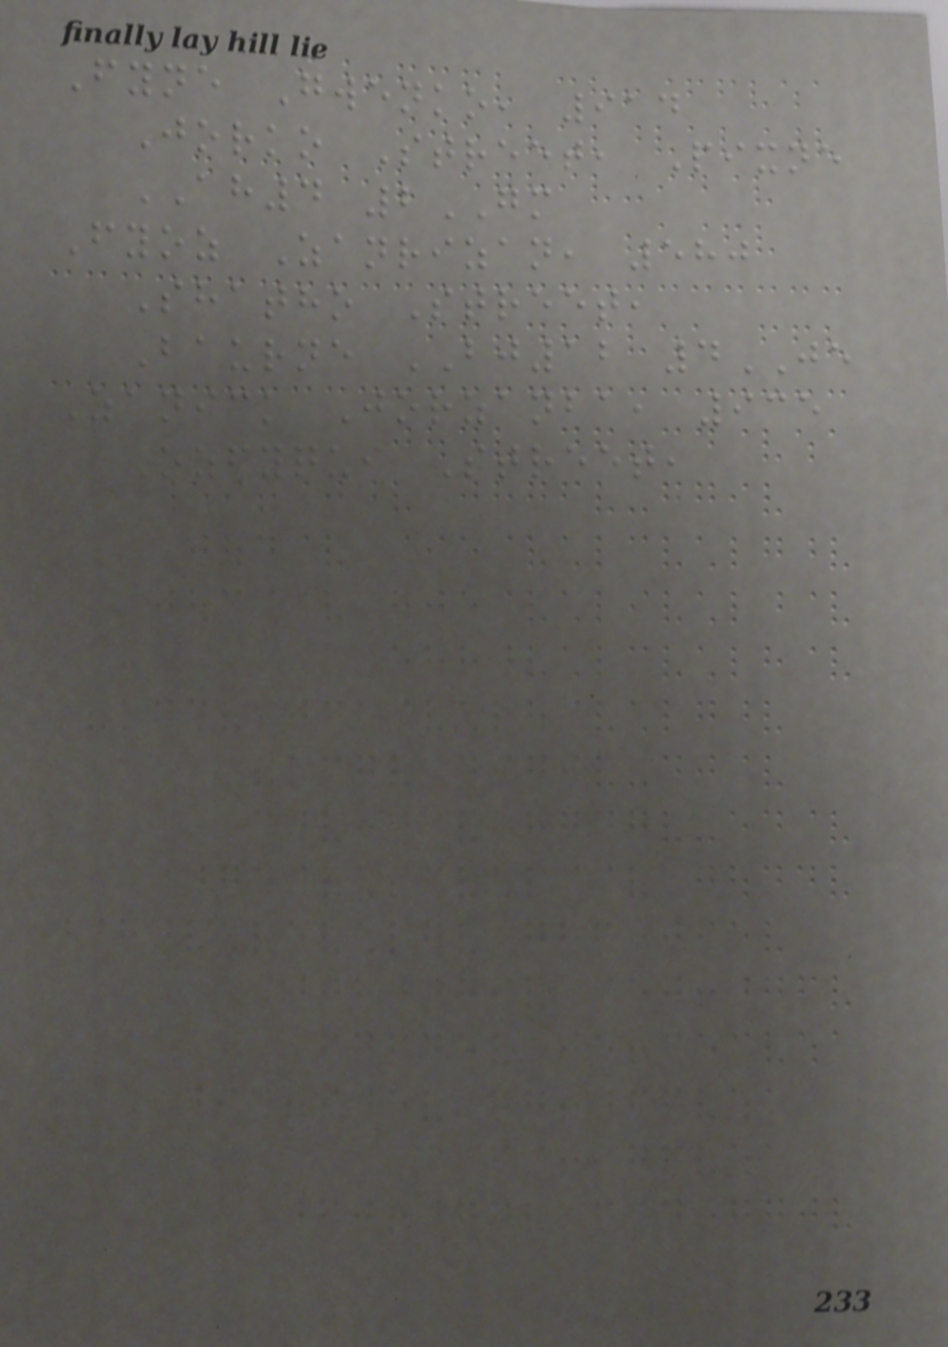Fyne Gwenko, 914
Jorko Street, Pixne
AH4 2GM
Fyoz Zanrizan, 580
Shatho Street,
Baurne BJ12 4JE
Zanick Jorzanba, 935
Ozfyqui Street,
